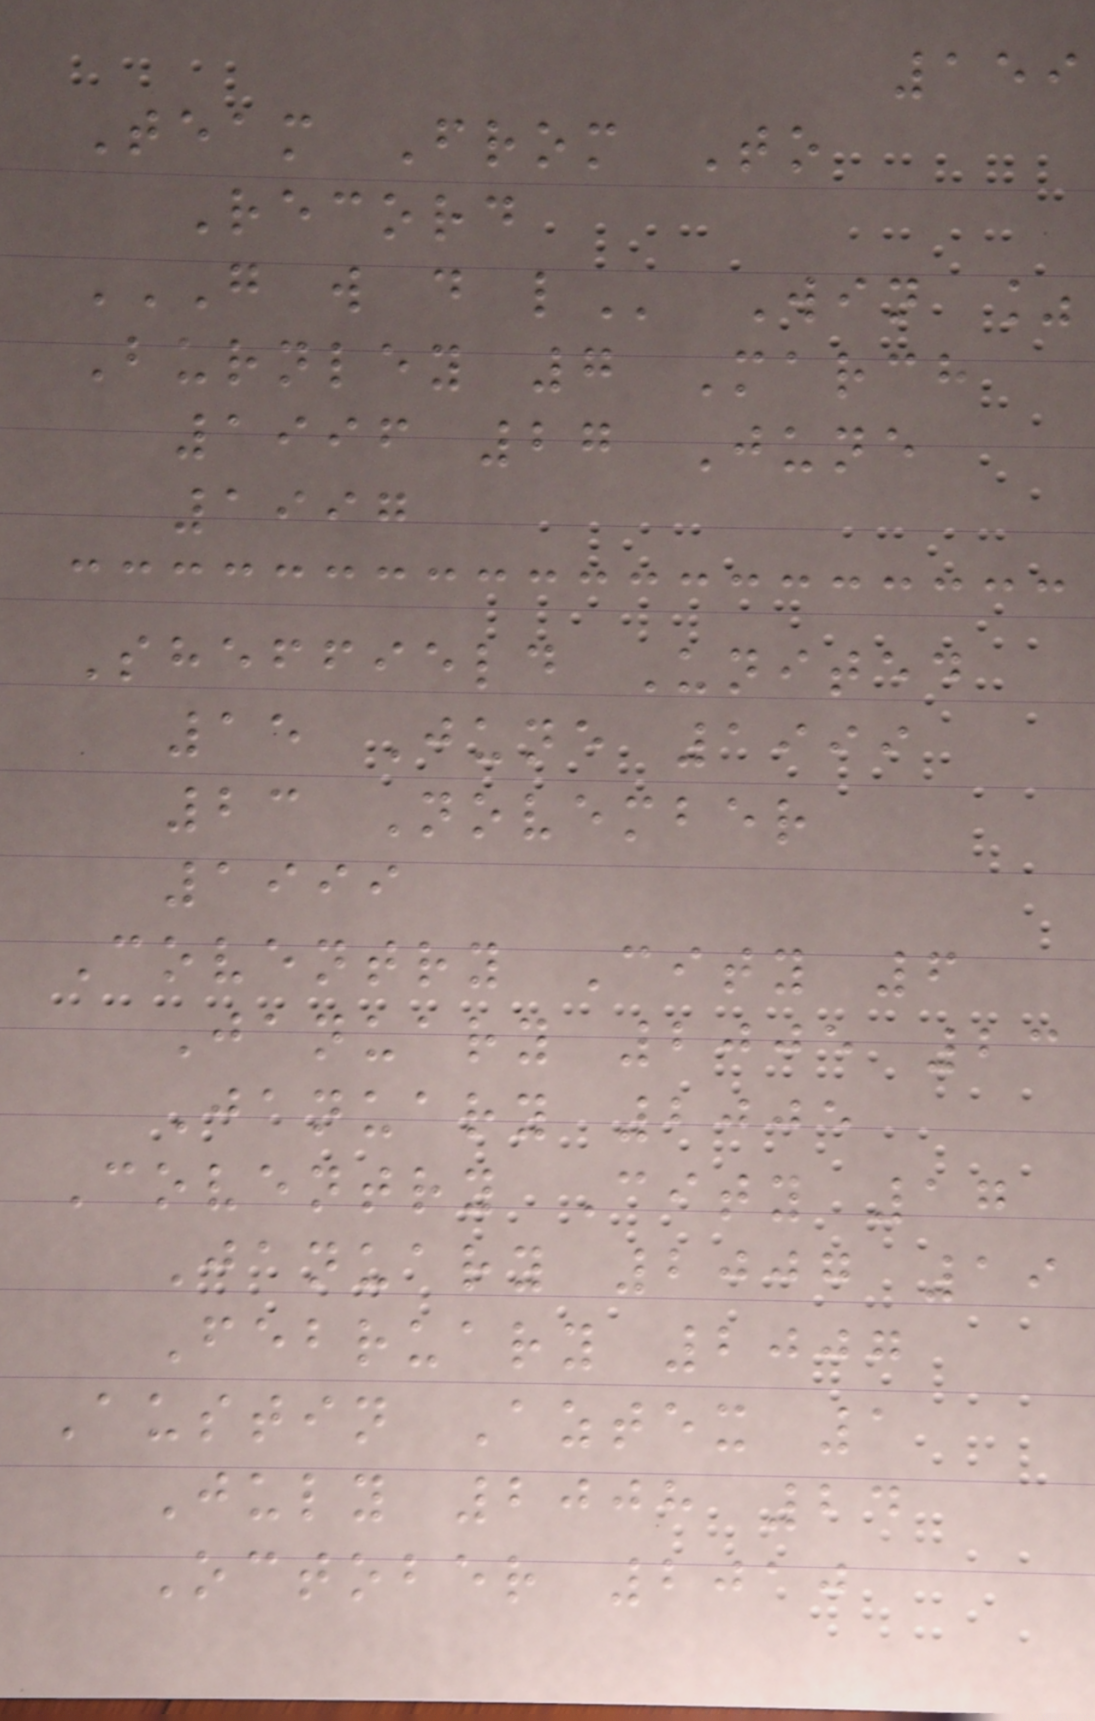159
Team From To
Record
G W D L Win %
Burnley 7 March
1996 27 June
1997
Sheffield United
15 June 1999
23 November
1999
Coventry City 6
January 2005 23
January 2005
Coventry City 17
January 2007 19
February 2007
Austin Aztex 1
July 2008 24
October 2010
